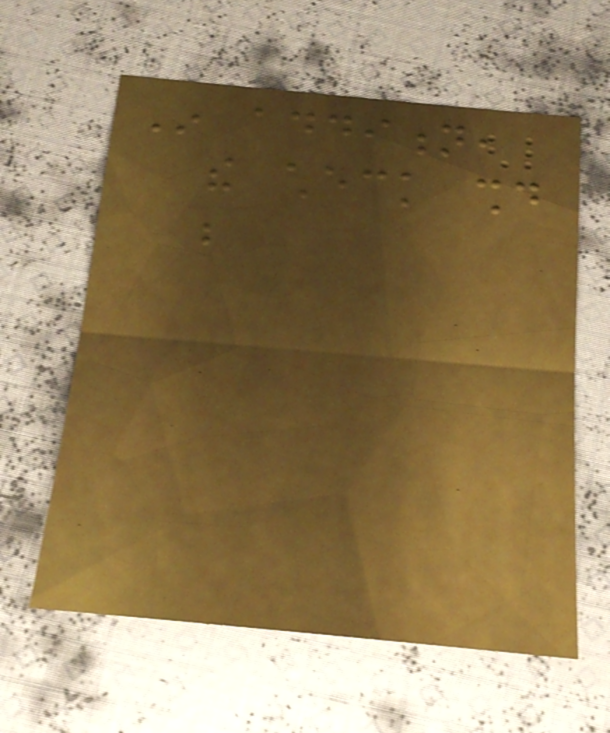In addition,
the check should
be
